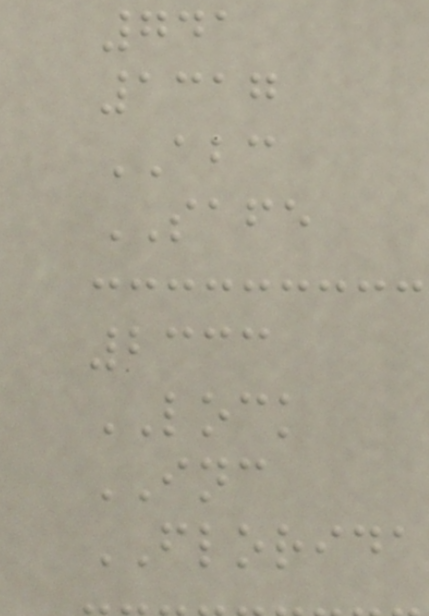741
1317
ABC
SAFE
2333
LOCK
INC
FLORIDA
